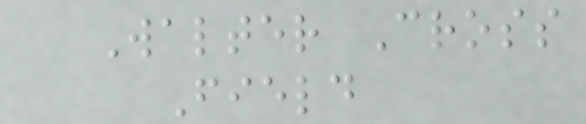Walter Cross
Field
